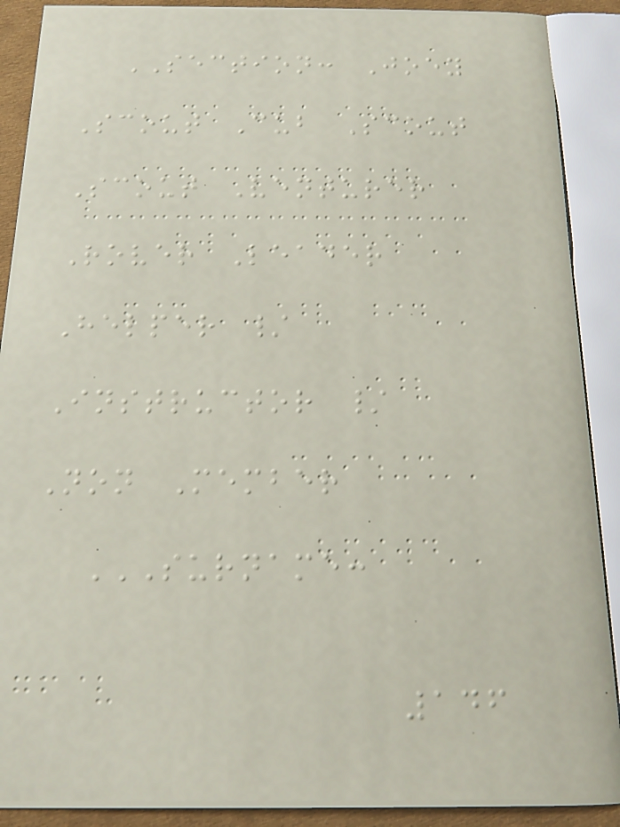SECTION: Joey
Scout Cub Scout
Scout Venturer
Rover Leader
Helper /
Instructor /
Non Member
SURNAME:
146
